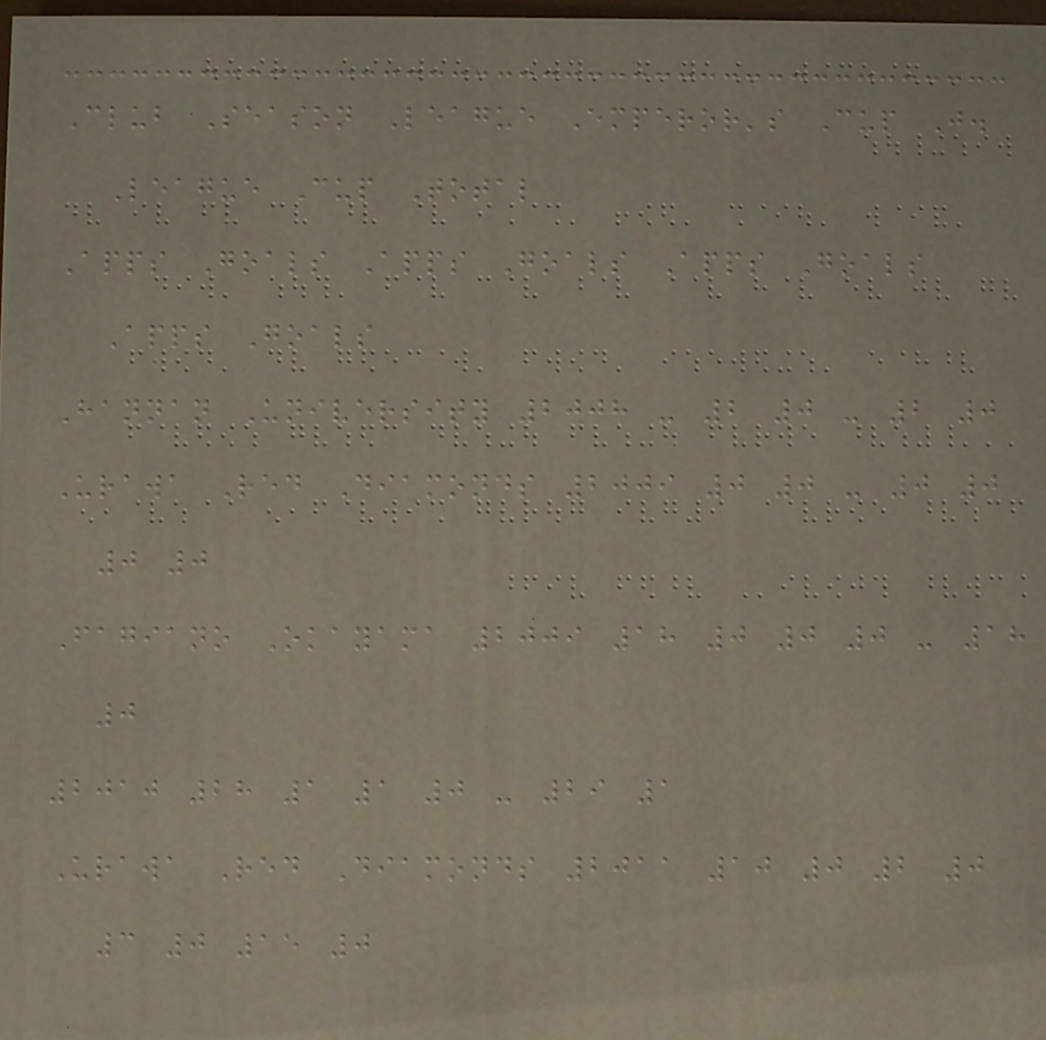Club Season League Emperor's Cup J.
League Cup Total
Apps Goals Apps Goals Apps Goals
Apps Goals
Hannan University 2008 - 2 0 - 2 0
Urawa Red Diamonds 2009 0 0 - 0 0
0 0
Fagiano Okayama 2009 18 0 0 0 - 18
0
2010 28 1 1 0 - 29 1
Urawa Red Diamonds 2011 10 0 2 0
3 0 15 0
